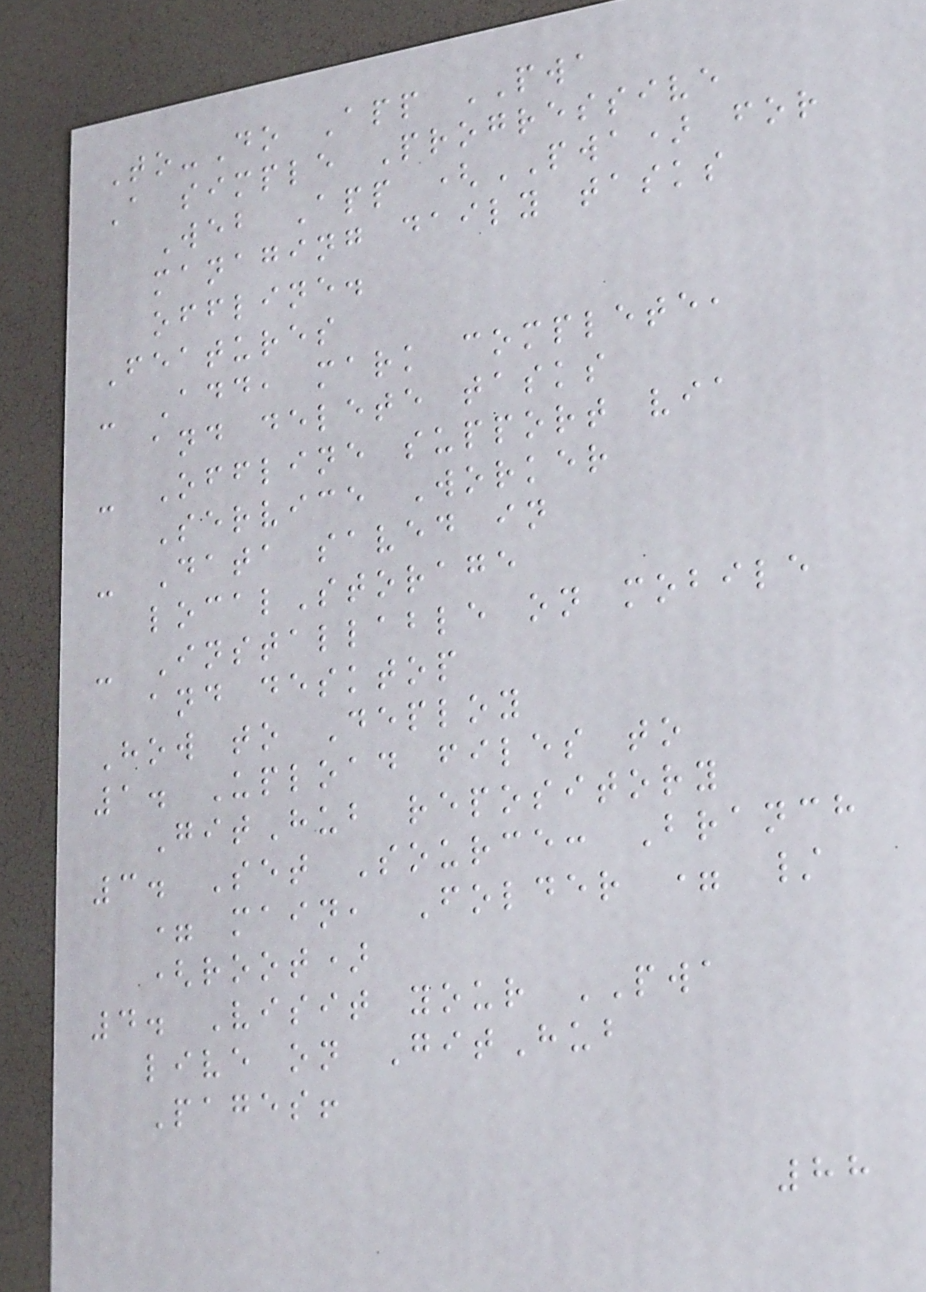To-Do App PWA
A simple Progressive
Web App (PWA) for
managing daily tasks
offline.
Features
- Add, mark complete,
and delete tasks
- Offline support via
Service Worker
- Data saved in
localStorage
- Installable on mobile
and desktop
How to Deploy
1. Upload files to
GitHub repository
3. Set Source: Branch
= main, Folder = /
(root)
4. Visit your PWA
live on GitHub
Pages!
88
